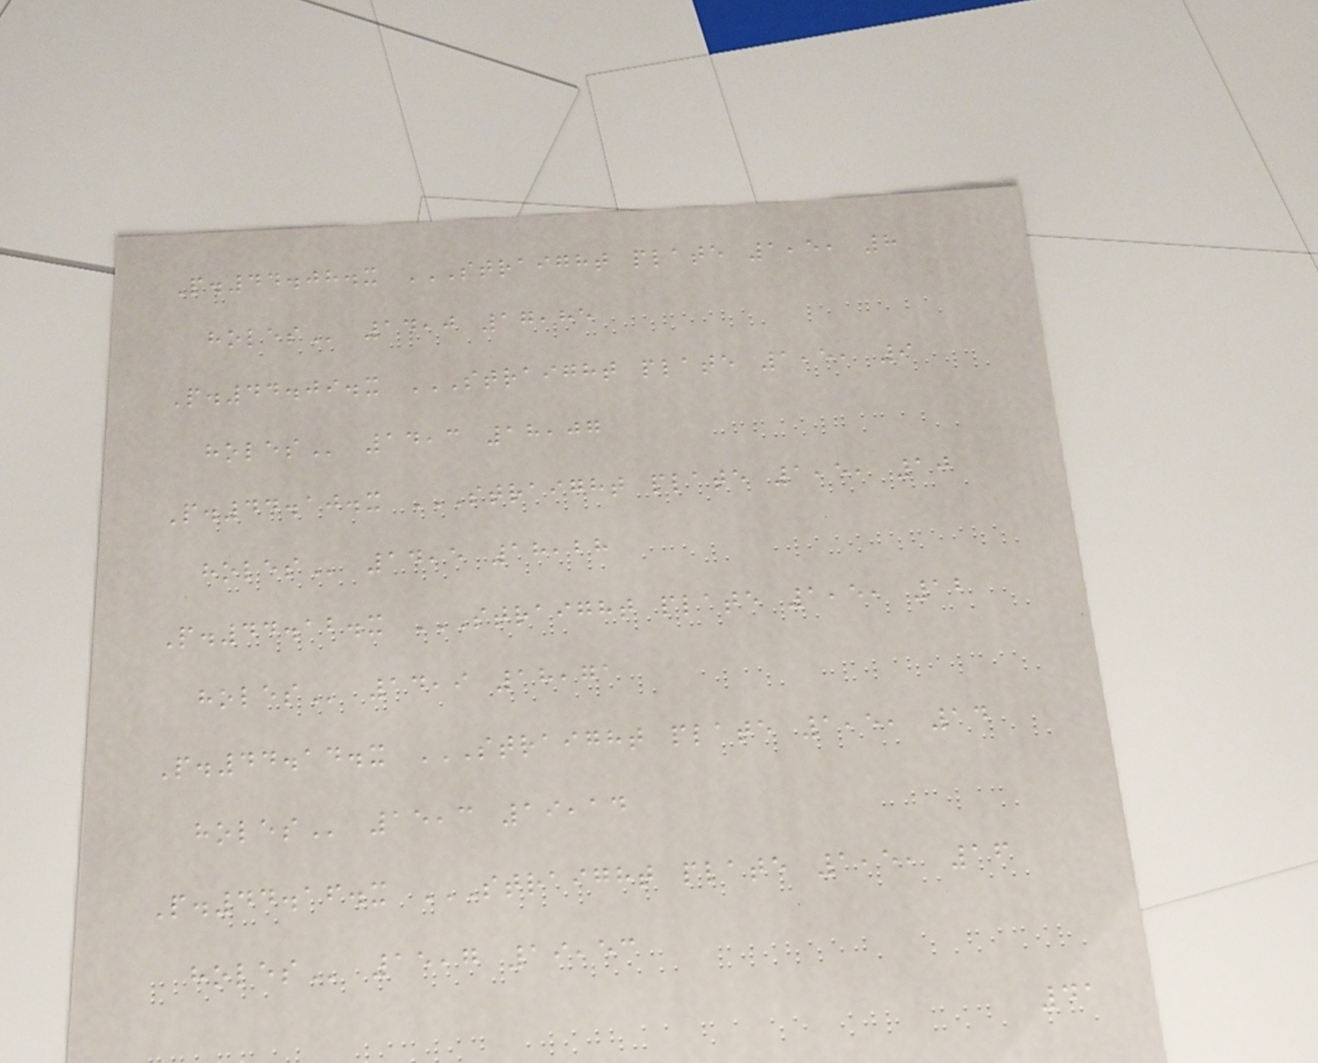P.44.08.x STRAIGHT PLATE 1,5, 8
HOLES 14,0 17,85
P.44.09.x STRAIGHT PLATE 1,5, 9
HOLES 14,3 18,07
P.44.10.x STRAIGHT PLATE 1,5, 10
HOLES 14,5 18,28
P.44.12.x STRAIGHT PLATE 1,5, 12
HOLES 14,9 18,71
P.44.14.x STRAIGHT PLATE 1,5, 14
HOLES 15,3 19,14
P.44.16.x STRAIGHT PLATE 1,5, 16
HOLES 15,7 19,53
41
